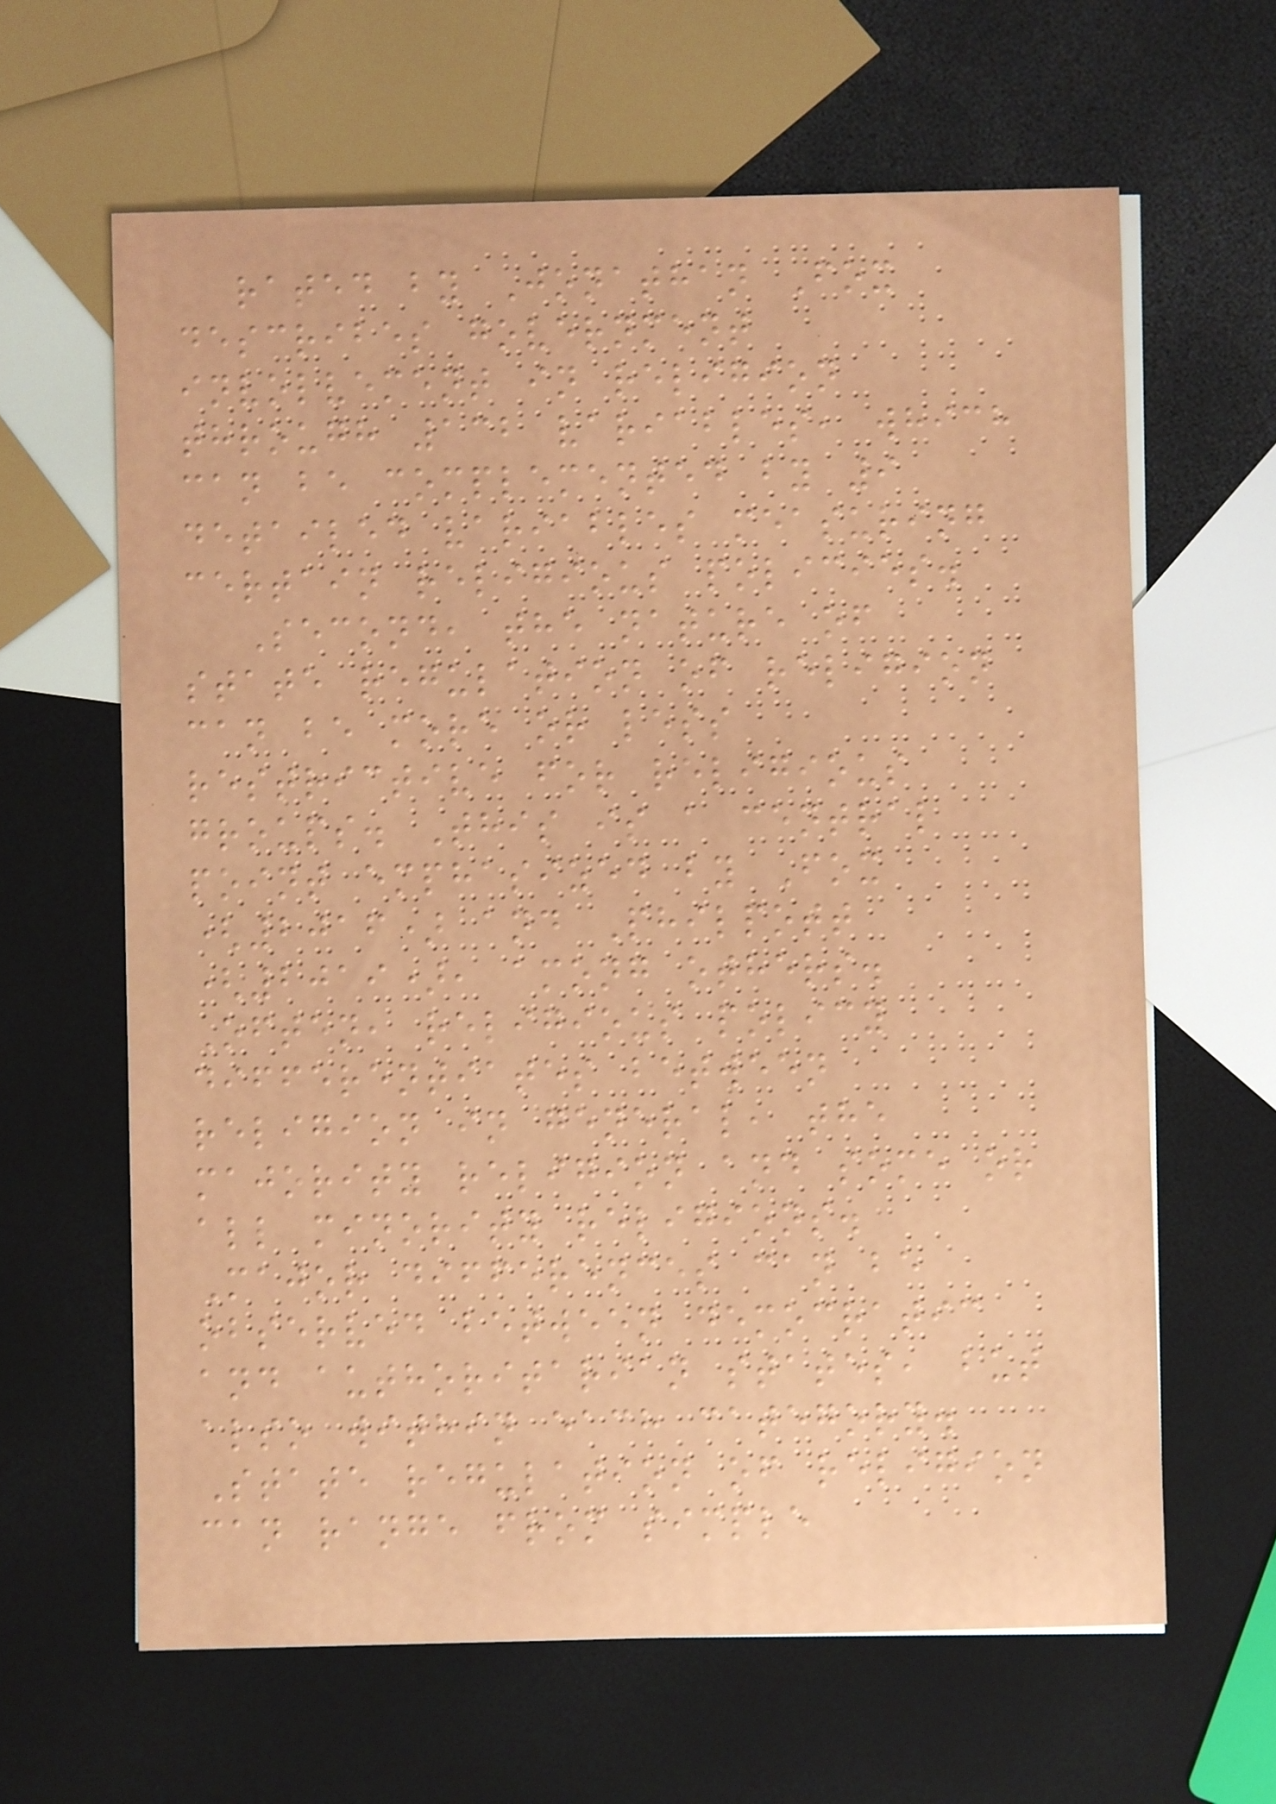rated by Jonathan Fox
describes government
involvement in religion
through 132 variables, which
can be complemented by 9
detailed variables measuring
certain religious policies.
Second, the nature of
state regulation of religion
can be more or less
restrictive for religious
groups. This is a central
point emphasized by Fox
(2016) and Philpott
(2019), among others.
Often, religious policy
differentiates between
religion in general, the
majority religion and some or
all minority religions.
Major differences can be
observed between democratic
and authoritarian states, but
also within each category.
State regulation of religion
can range from simple
